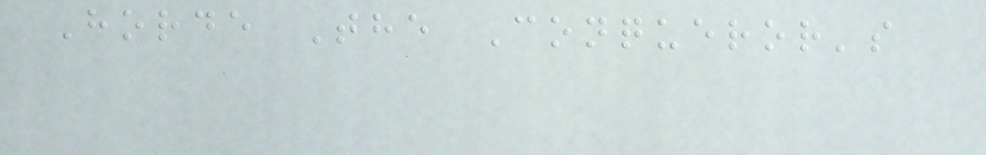Horde The Conqueror's
